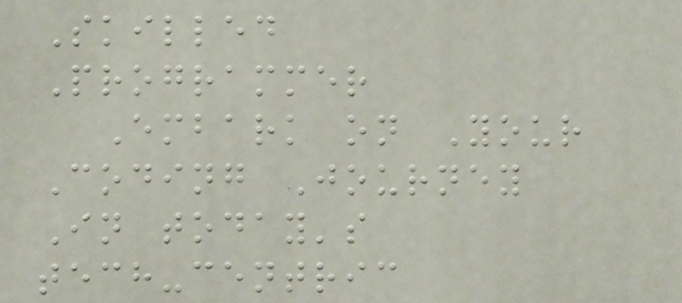Skilled
Programmer
Embark on Your
Coding Journey
In today's
tech-centric
